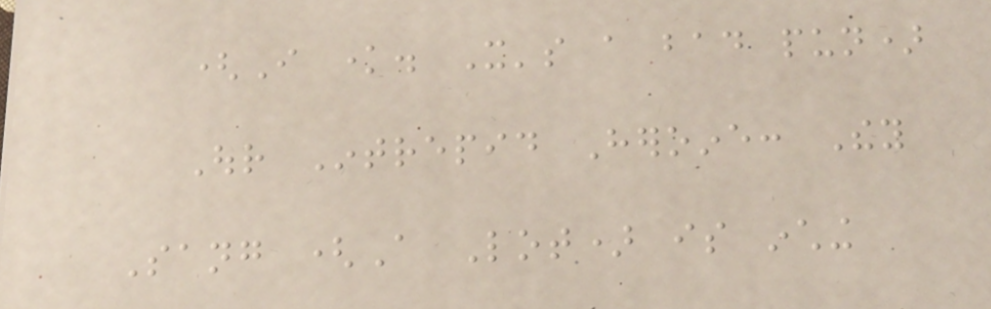(I know. It's a bad pun)
Our Intrepid Heroine: They
Sang (A Lot) is inching
